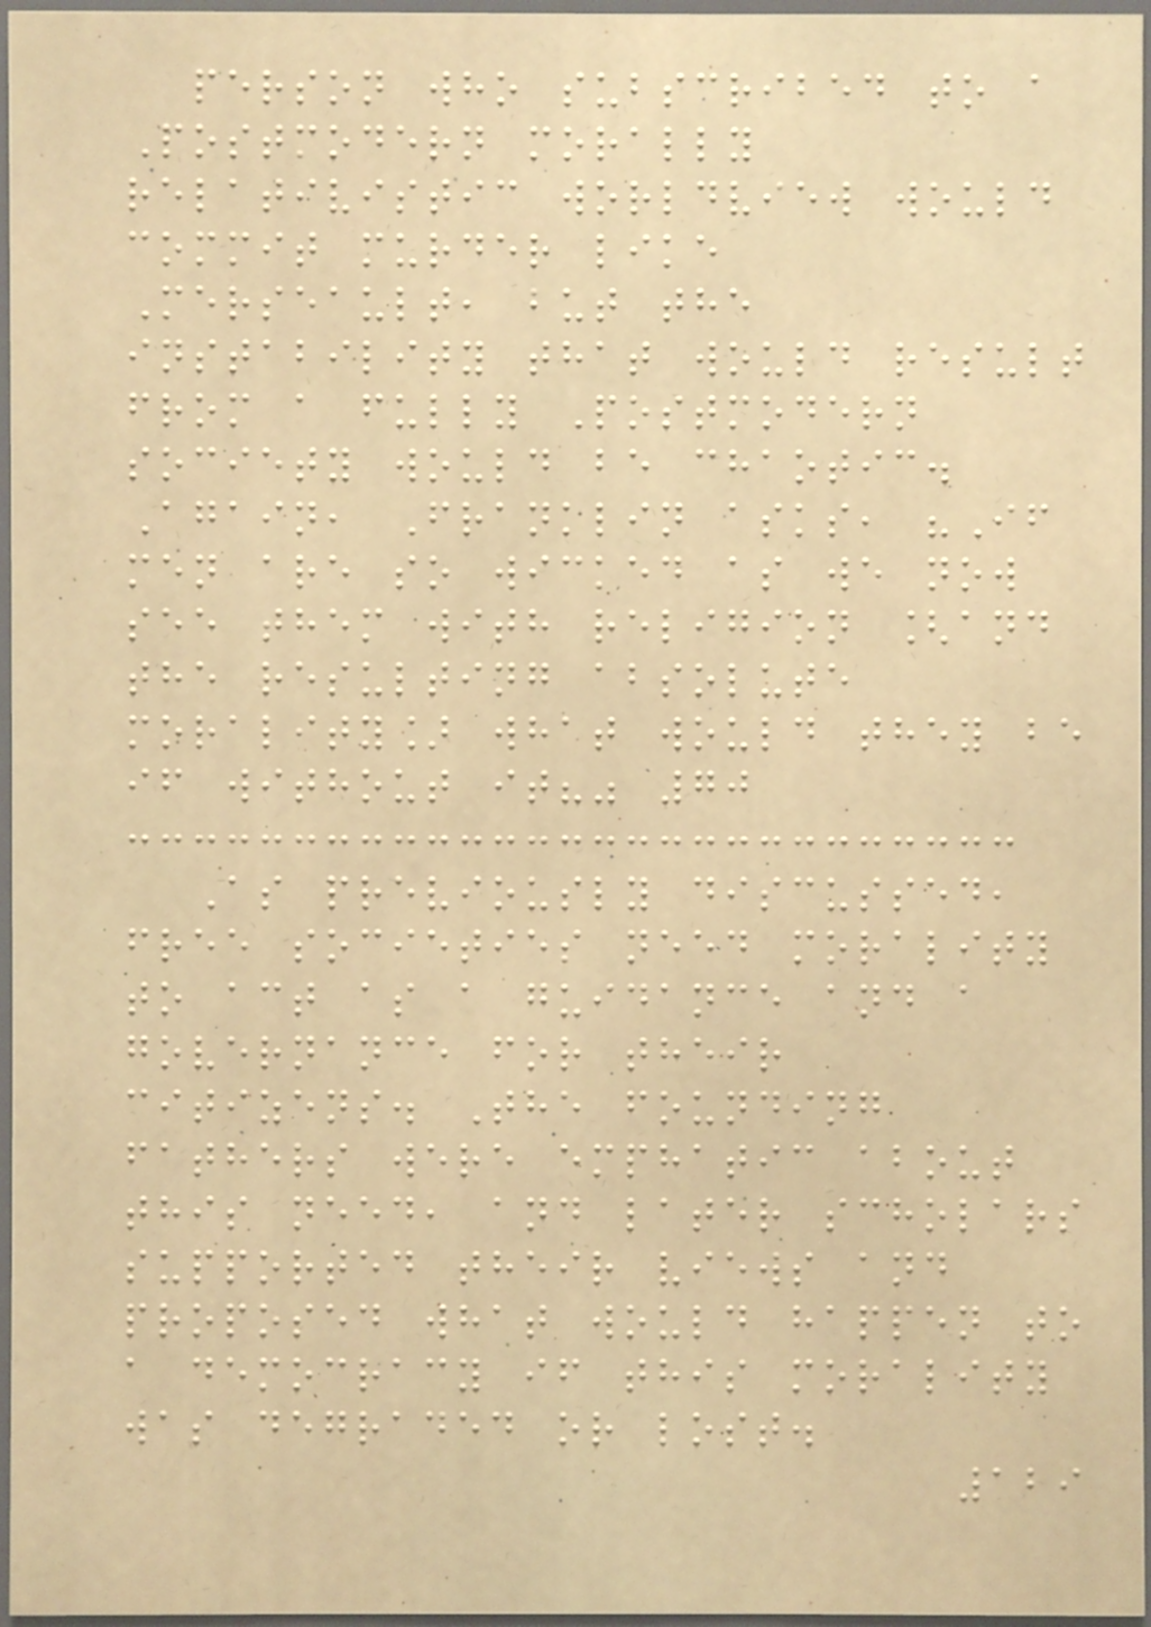person who subscribed to a
Postmodern morally
relativistic worldview would
commit murder like
Merseault, but the
instability that would result
from a fully Postmodern
society would be chaotic.
Again, Franklin asks, "If
men are so wicked as we now
see them with religion [and
the resulting absolute
morality] what would they be
if without it?" 70
As previously discussed,
free societies need morality
to act as a guidance and a
governance for their
citizens. The founding
fathers were emphatic about
this need, and later scholars
supported their views and
proposed what would happen to
a democracy if this morality
was degraded or lost.
129
